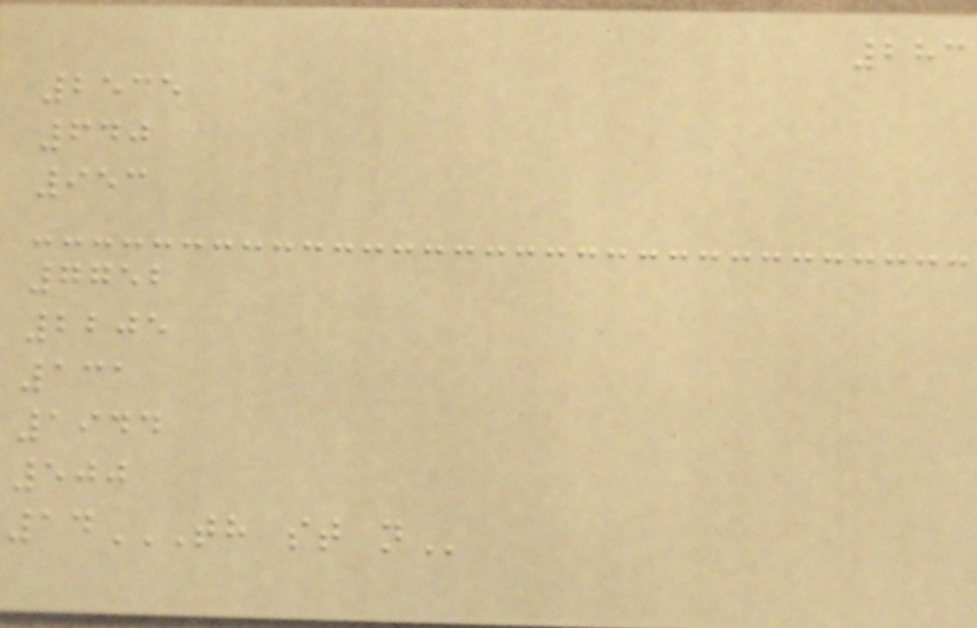283
2535
640
953
7752
2205
131
1944
500
14TH ST N
